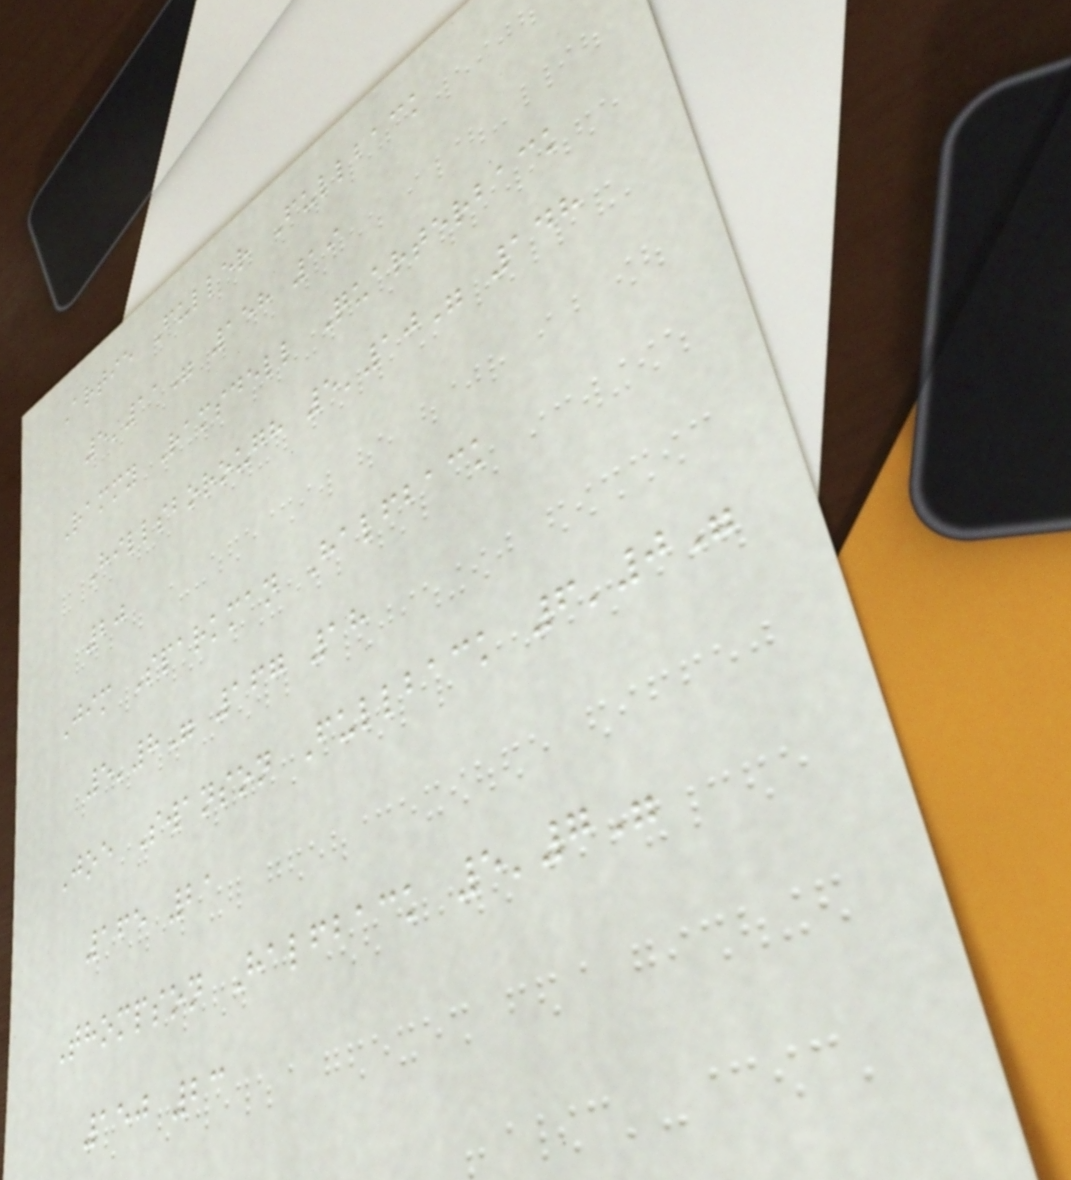Artie Fuller Fullback
5'11" 158 19
Rammy Ramsdell Quarterback
Hillsborough 5'10" 148
20
Jim Sparkman Halfback
5'8" 167 18
Joe Swanson Fullback 6'0"
165 21
Thompson Halfback 5'7"
150 23
